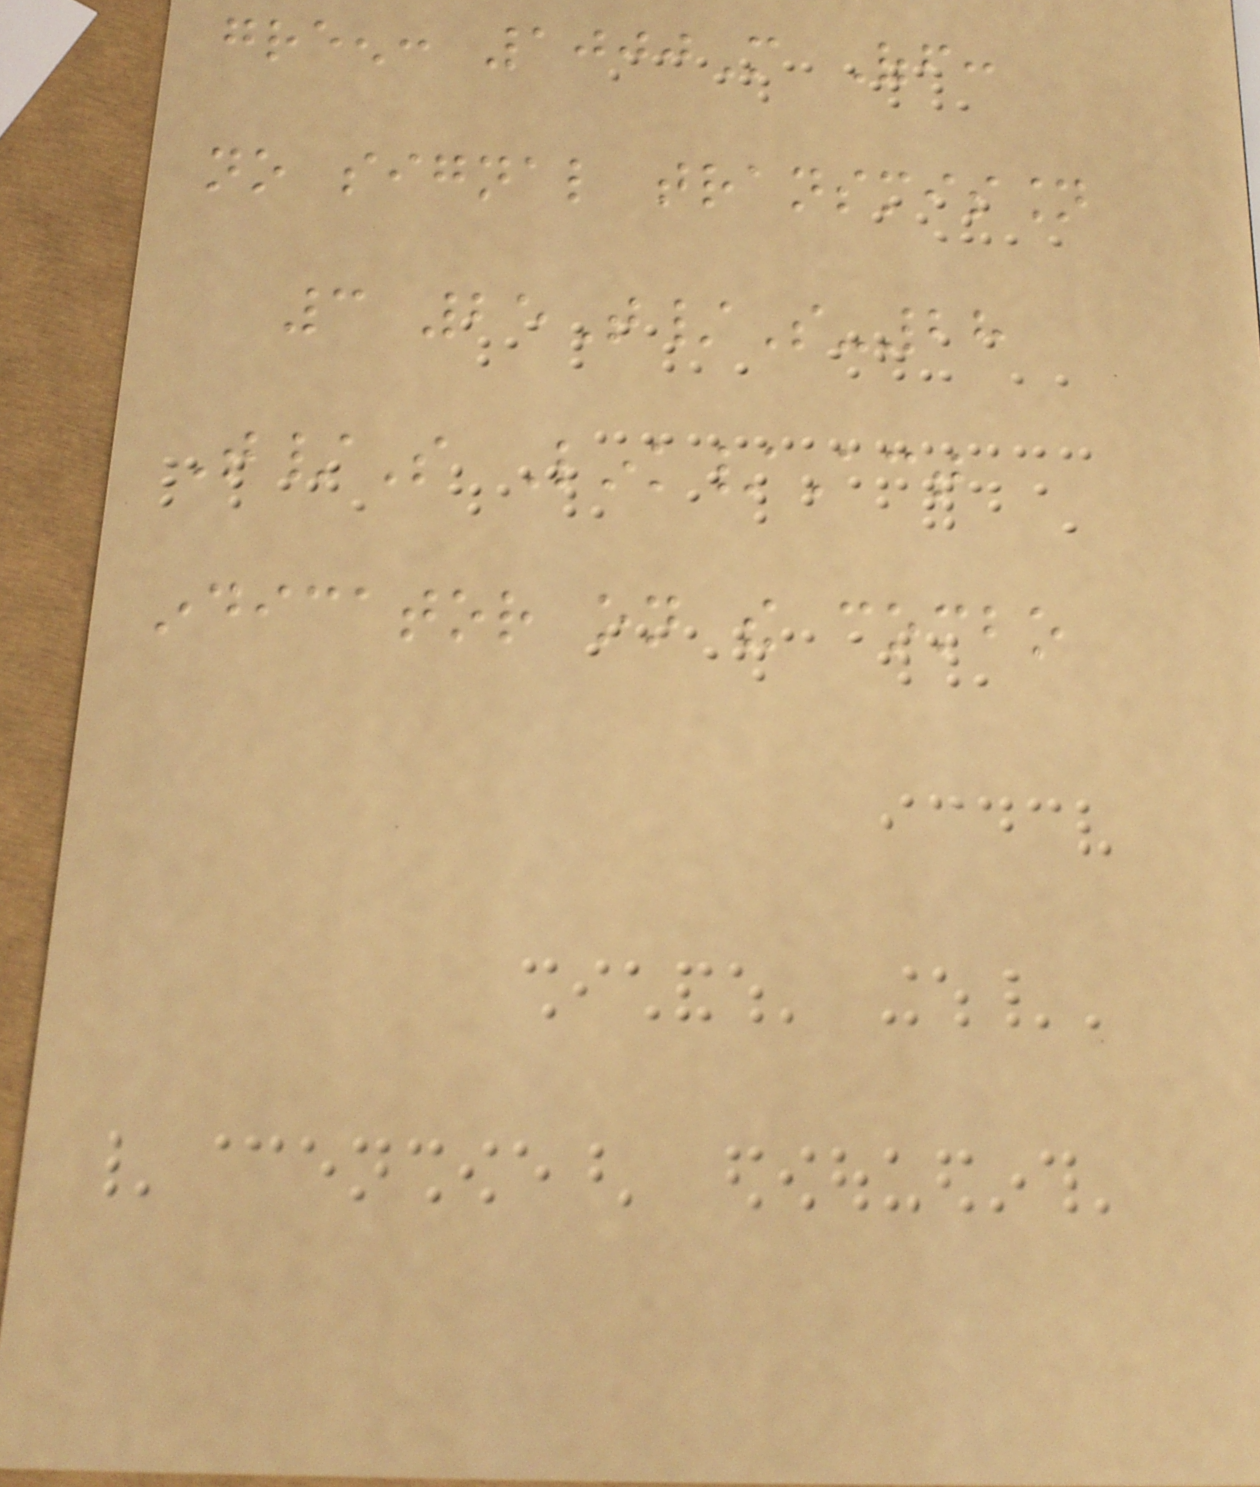green: 1000M Off:
no signal transmission
3 25T/S-28
T/S Link/Act
indicator on the combo
